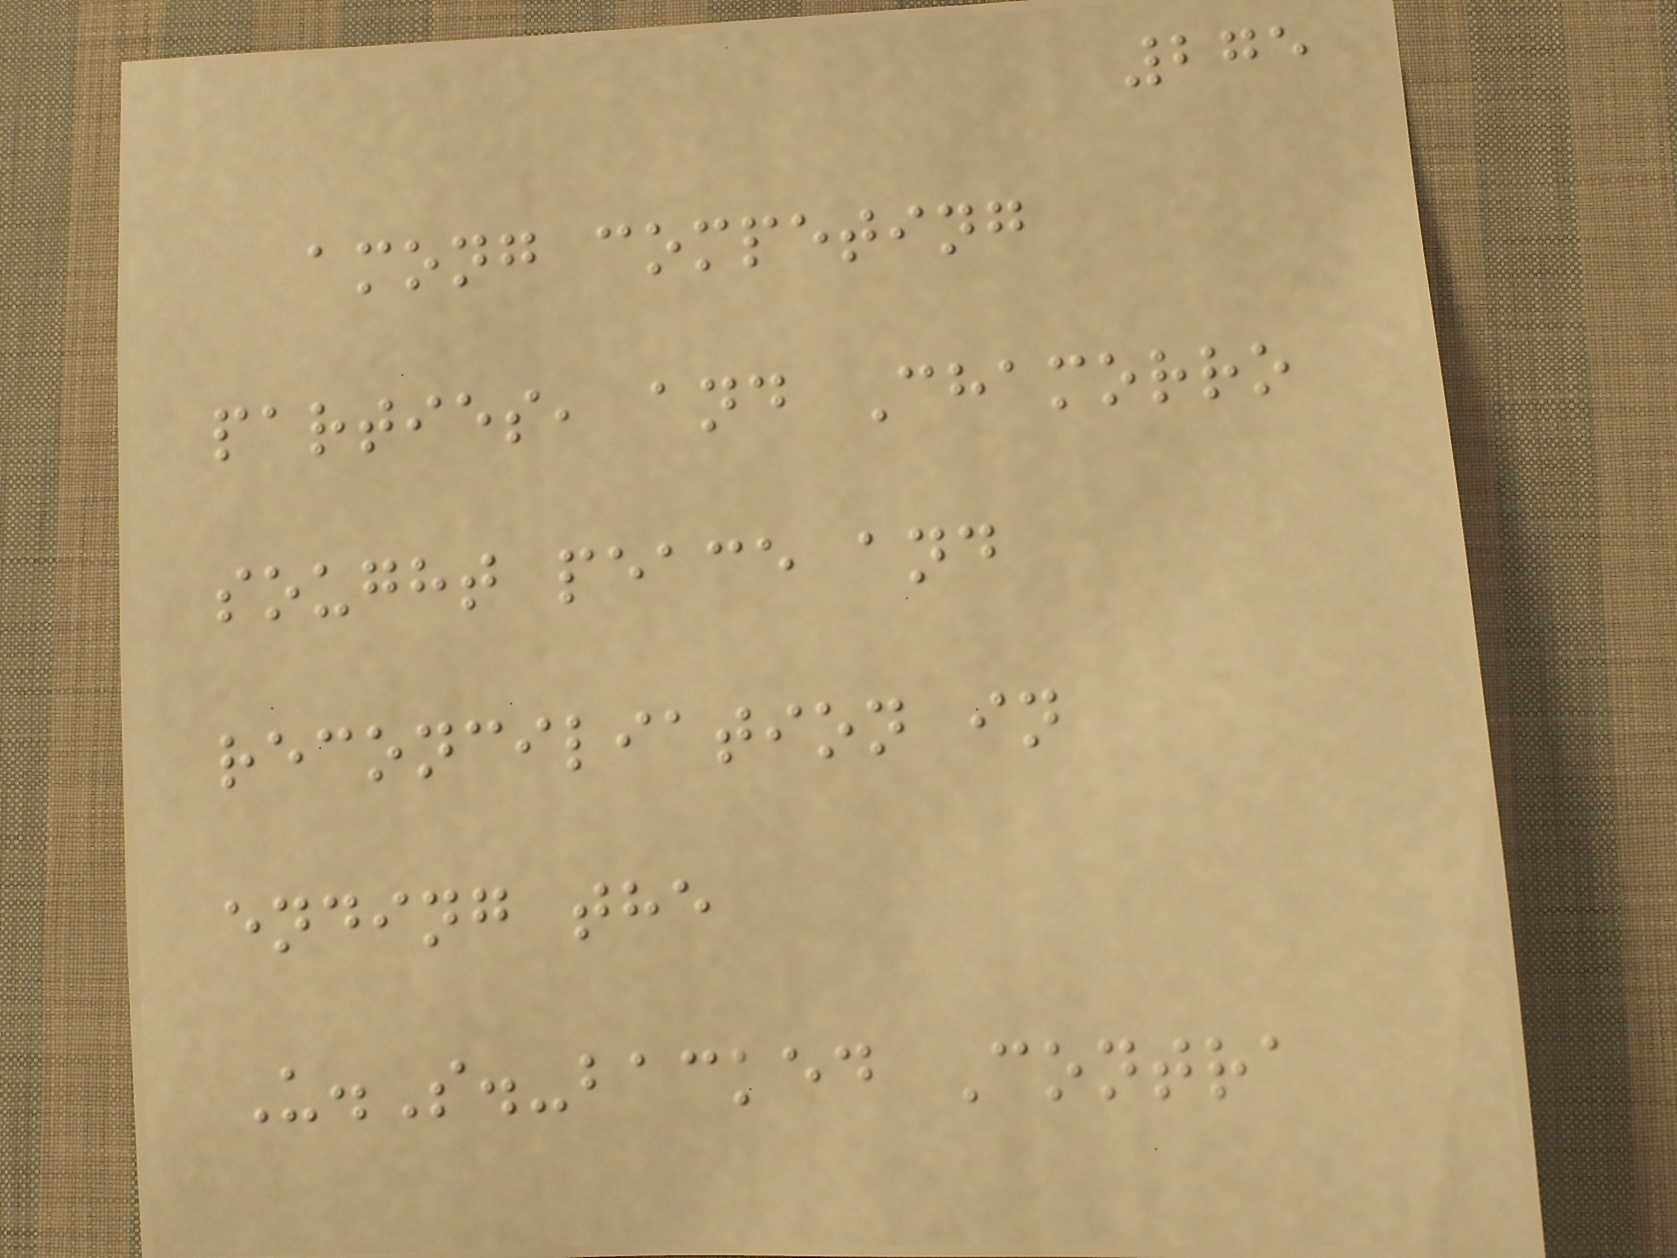275
among competing
parties, and Chamorro
sought peace and
reconciliation in
ending the
U.S.-backed Contra
